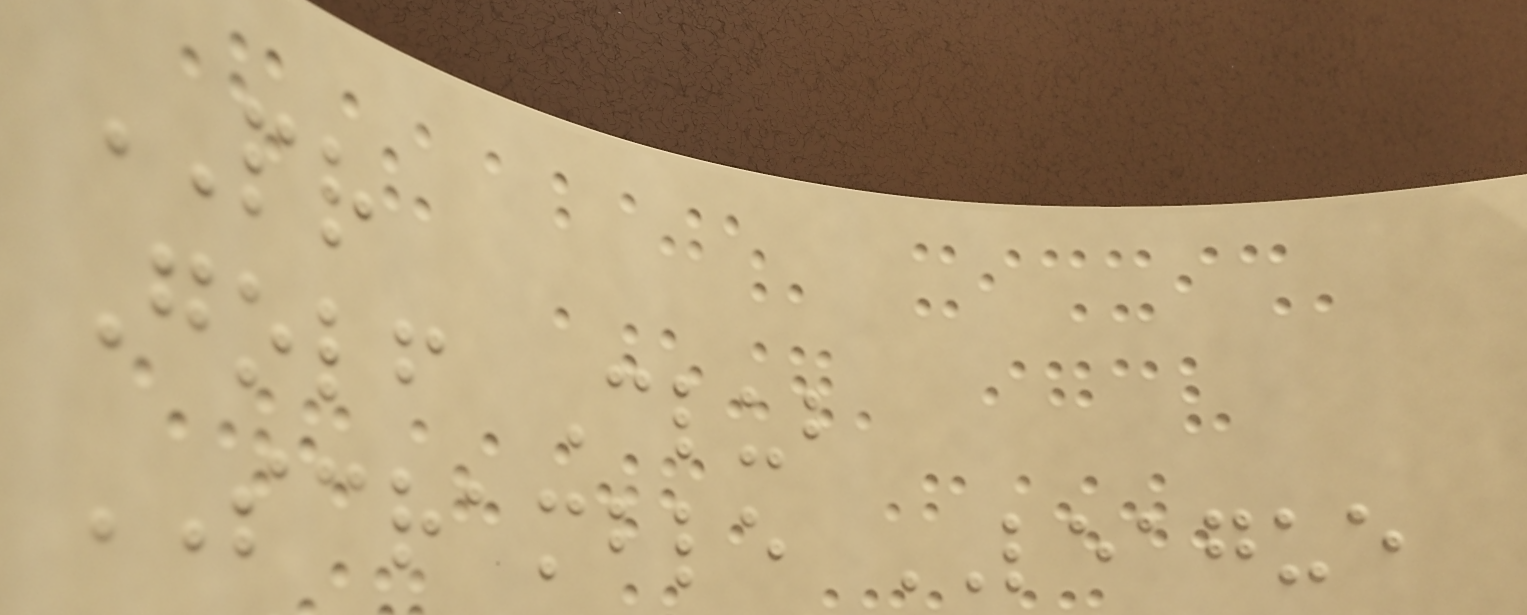PR
Golf Club
SCRAMBLE LEAGUE
